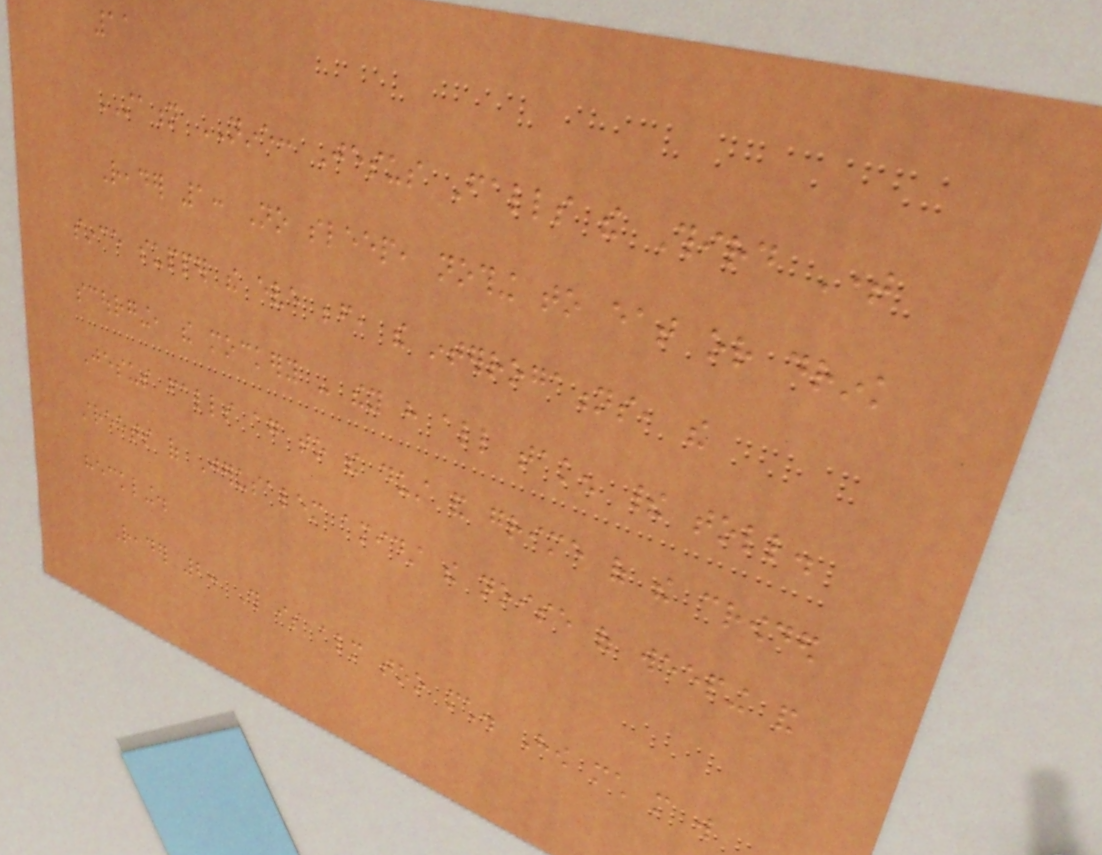11
STATION NINE: Jesus Falls the Third Time
Reader 1: No sleep, nothing to eat or drink
since supper the eve before, the interrogations, the
scourging, the mockery - they have all taken their toll.
Jesus falls again to the dust and grime of the crowded
streets of Jerusalem amidst the noise of weeping and
heckling.
Reader 2: This is almost too much. How much more will
